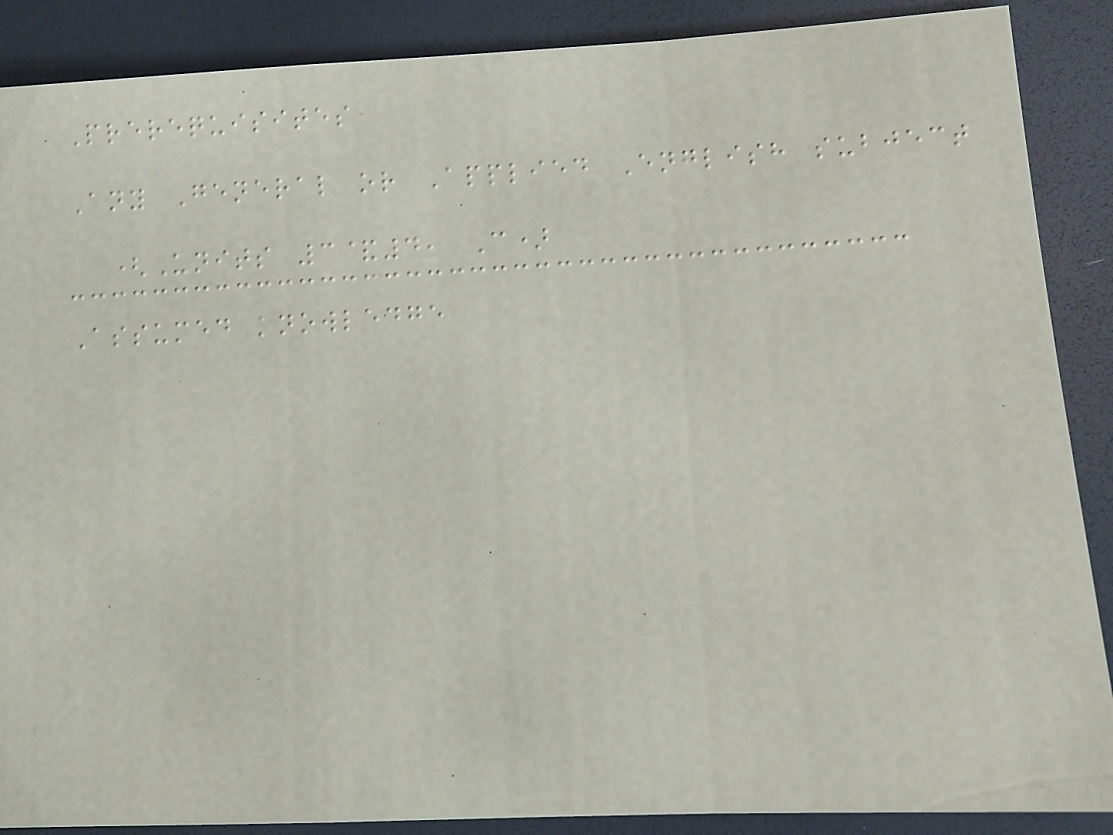Prerequisites
Any General or Applied English subject
(Units 3&4, C)
Assumed knowledge
